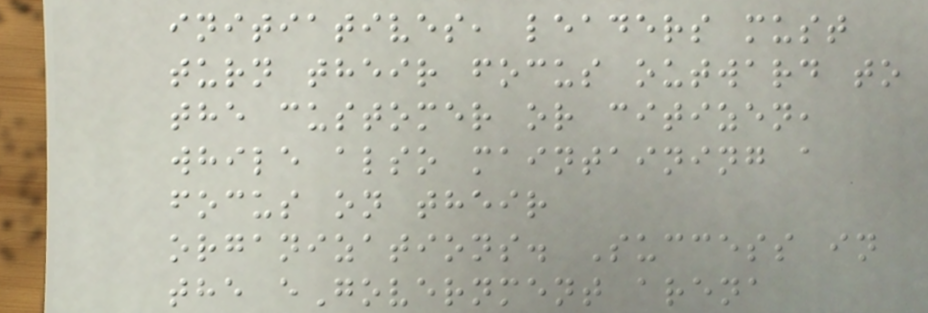initiatives, leaders must
turn their focus outward to
the customer or citizen,
while also maintaining a
focus on their
organizations. Success in
the eGovernment arena
